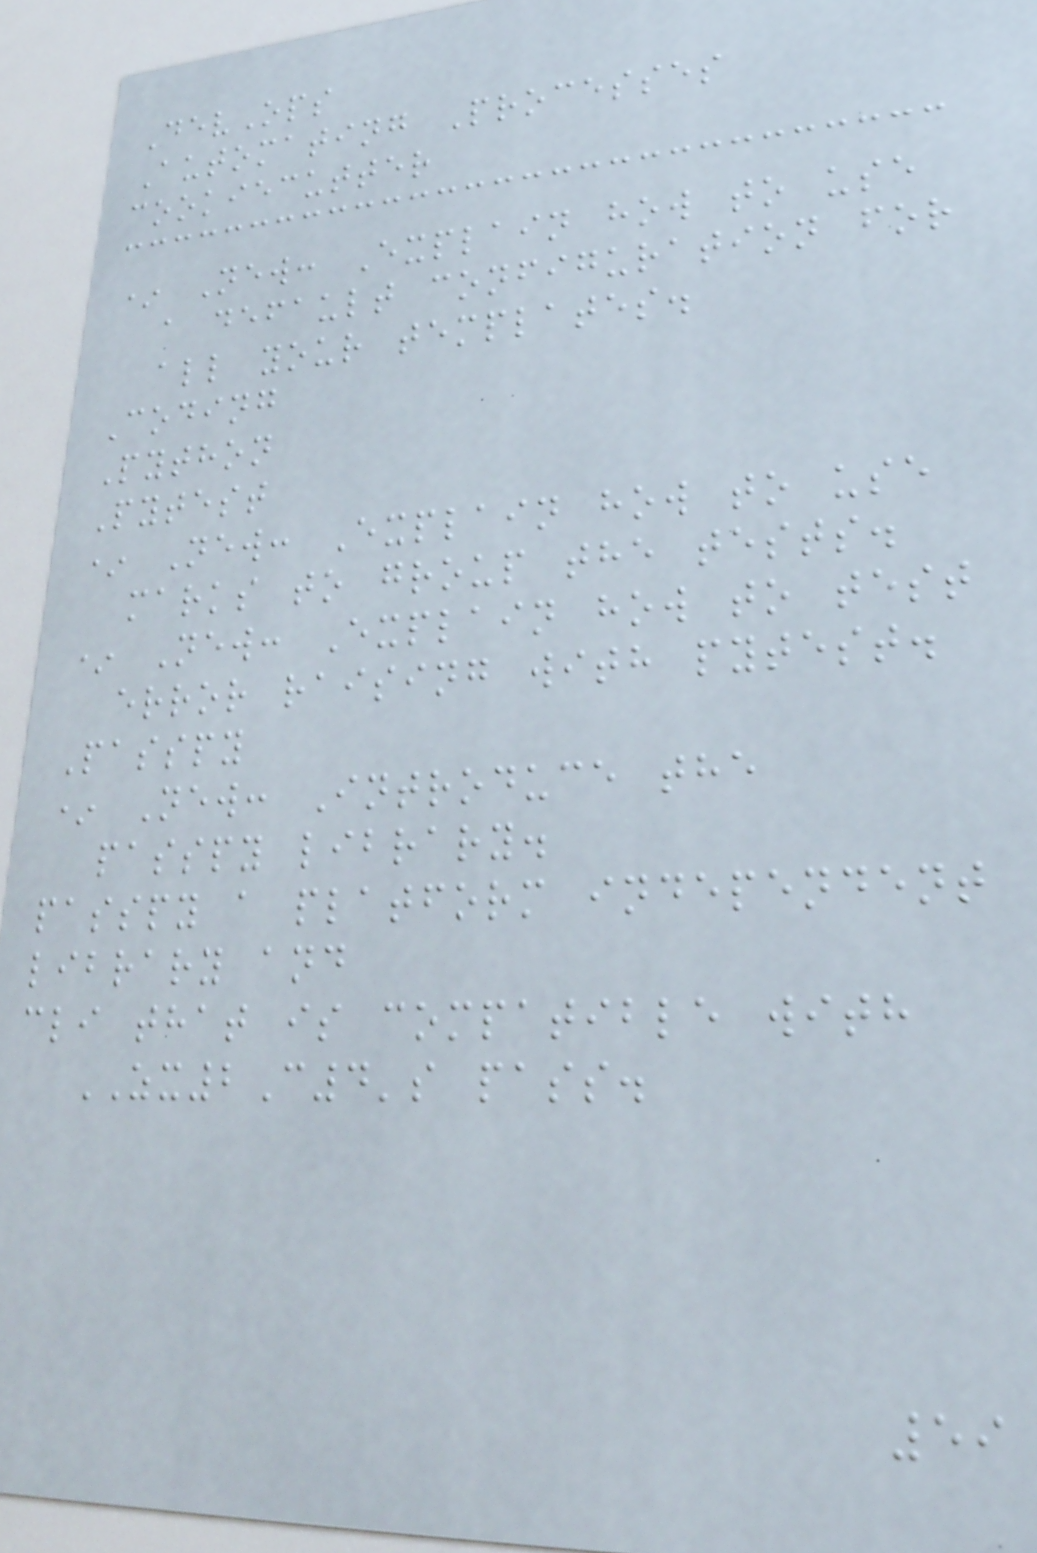DevOps
Automating Processes
cookiecutter
* New: Explain how to use
a default configuration for
all your templates.
Coding
Python
Pytest
* New: Explain how to use
marks to group the tests.
* New: Explain how to test
error raising with pytest.
Passpy
* New: Introduce the
passpy library.
passpy a platform independent
library and
cli that is compatible with
ZX2C4's pass.
59
